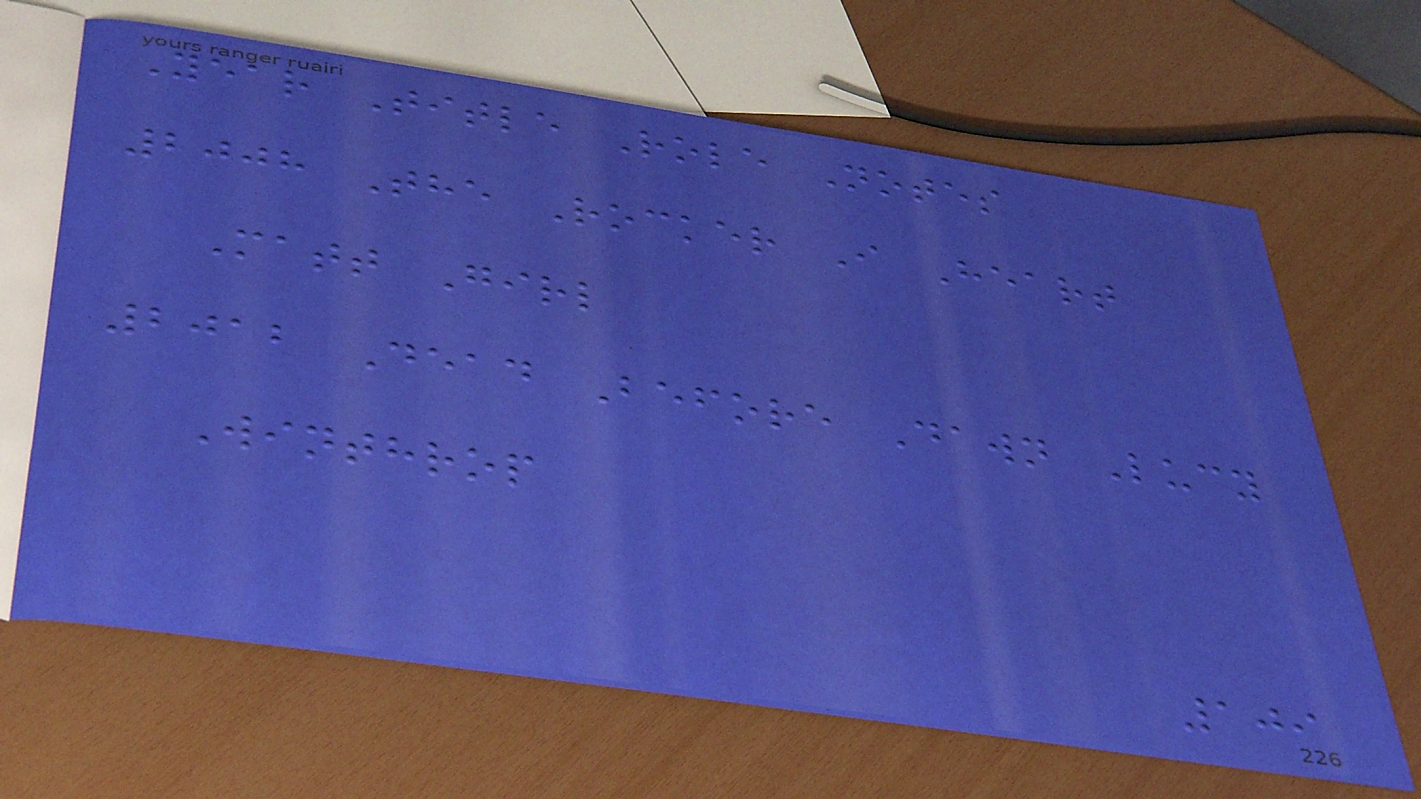Year Title Role Notes
2008 The Rocker I Heart
Matt Girl
2012 Dead Before Dawn Lucy
Winthrop
109
